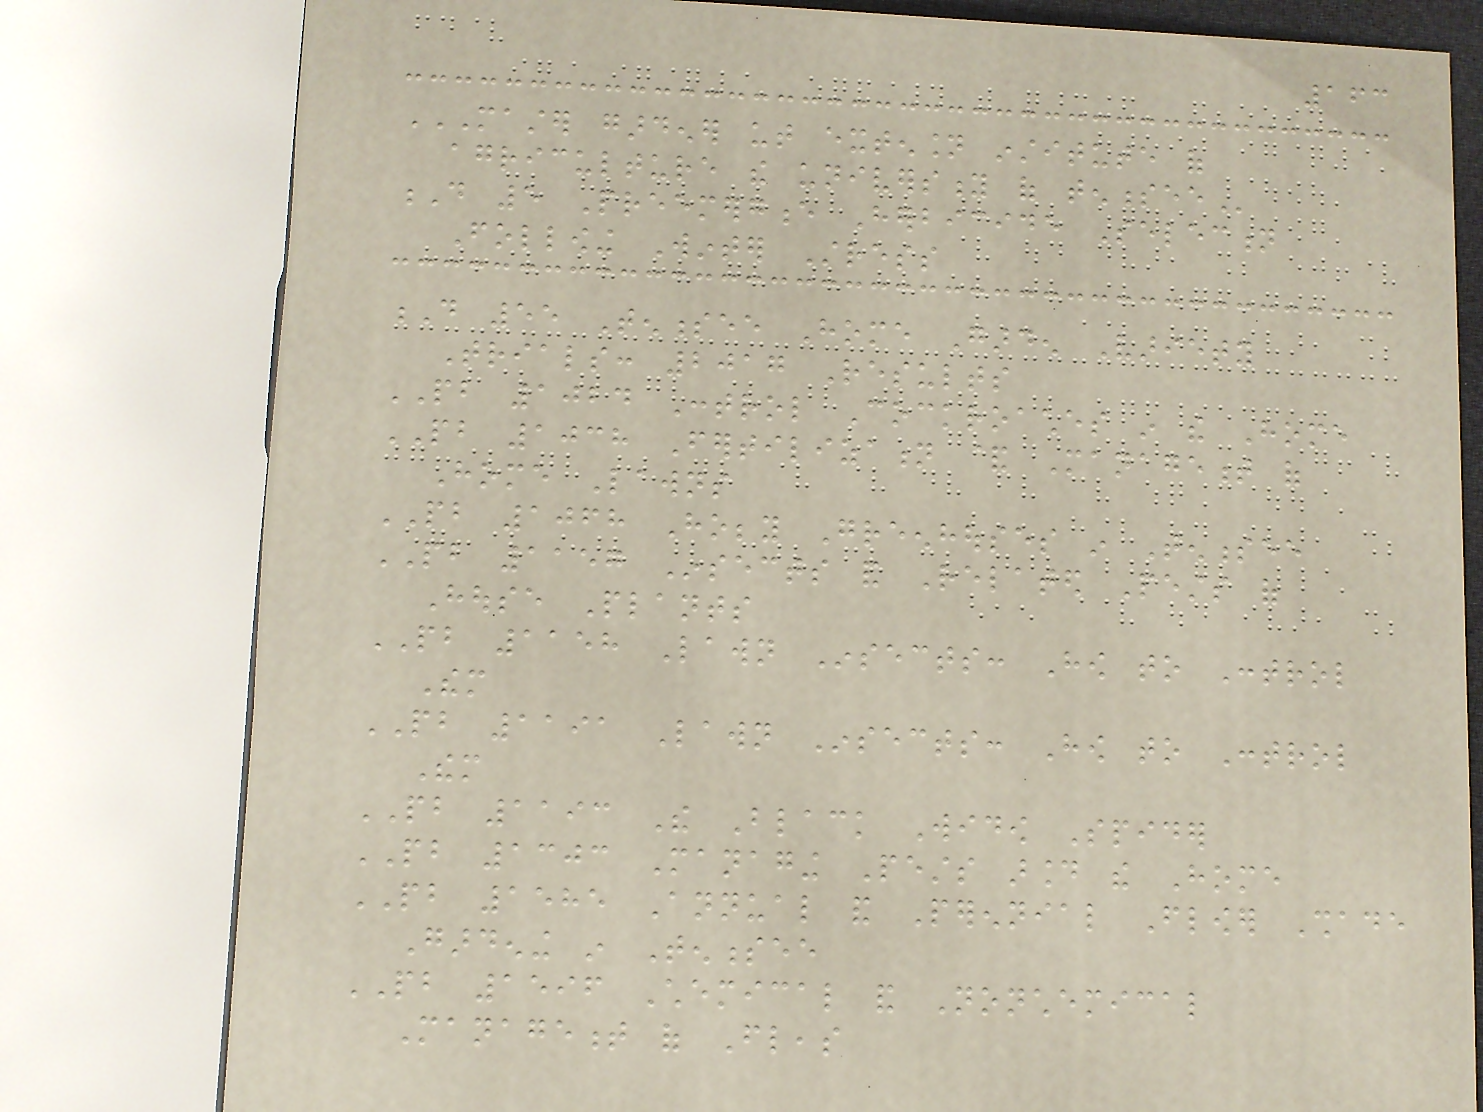163
MASTER GARDENER UT EXTENSION INSTITUTE OF
AGRICULTURE THE UNIVERSITY OF TENNESSEE
D 5 Preemergence Herbicide Selection
Following Winter Stress
D 55 Tennessee Home Garden Variety
Trials: 2017 Results
PB 1024 Control Cockroaches in the Home
PB 1038 Fertilization & Management of
Home Lawns
PB 1068 Hobby Greenhouses in Tennessee
PB 1157 Insects and Related Pests of
House Plants
PB 1158 Lawn Insects: How to Control
Them
PB 1191 Lawn Insects: How to Control
Them
PB 1193 The Black Widow Spider
PB 1303 Managing Pests around the Home
PB 1585 Annual and Perennial Flower Shade
Gardening in Tennessee
PB 1596 Chemical and Nonchemical
Management of Fleas
